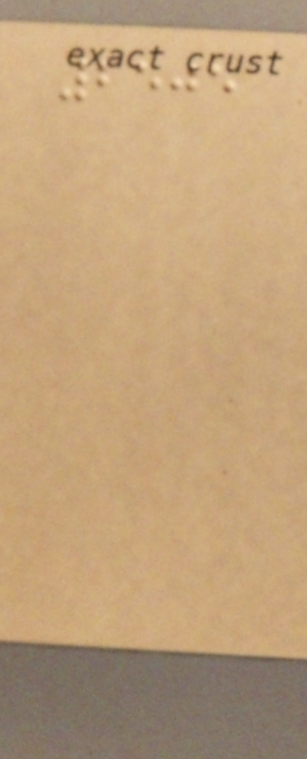2505
